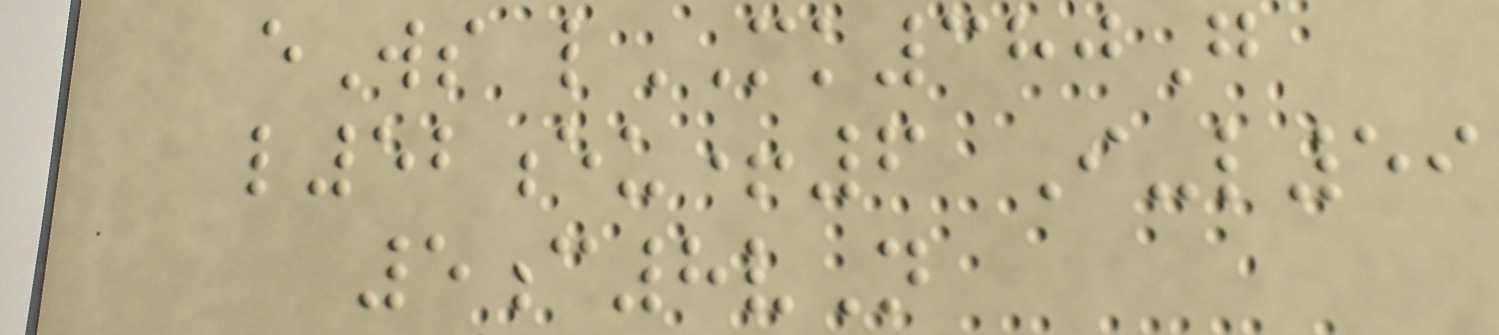eWs lMK380G
l52eu+6 I-l59
5c8vN
